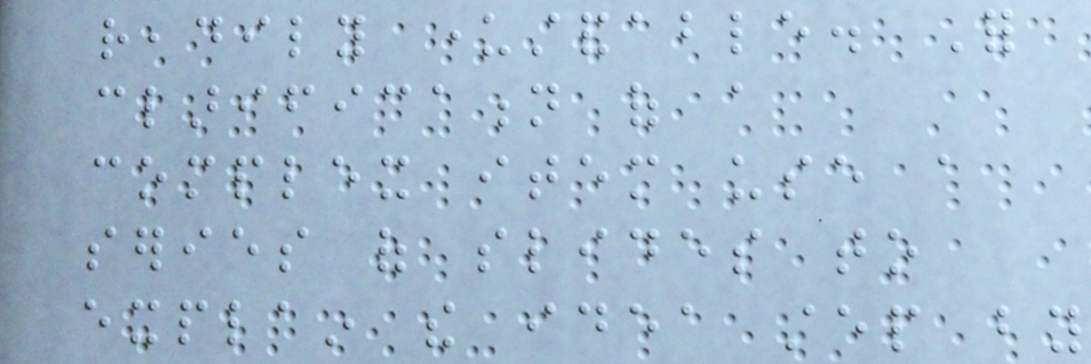readily understandable. For
clarification of a
complex item use a
series of slides to
explain the idea step by
